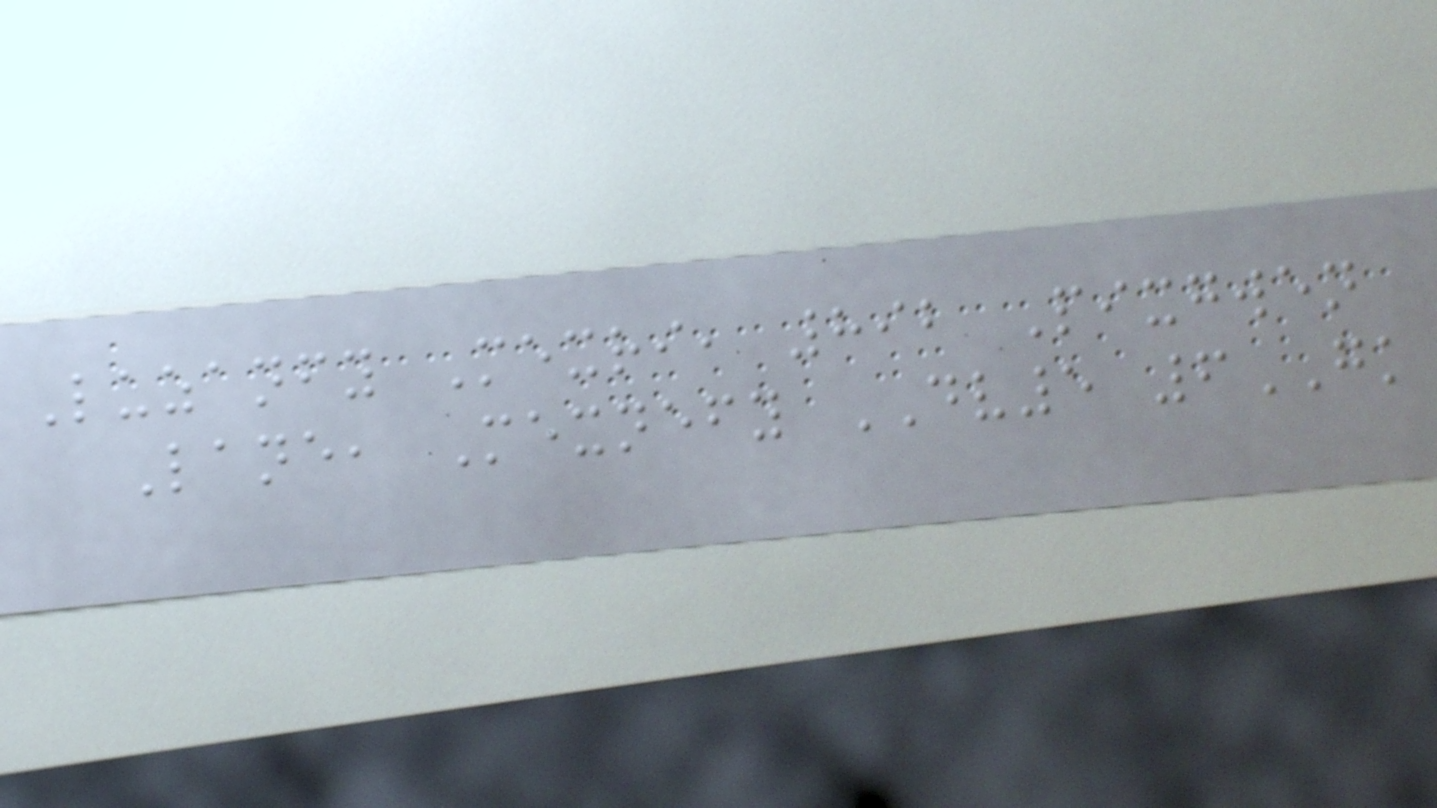Luzanfy Mexri, 892 Pixgwen
Lane, Mexnefy DV5 6GK
